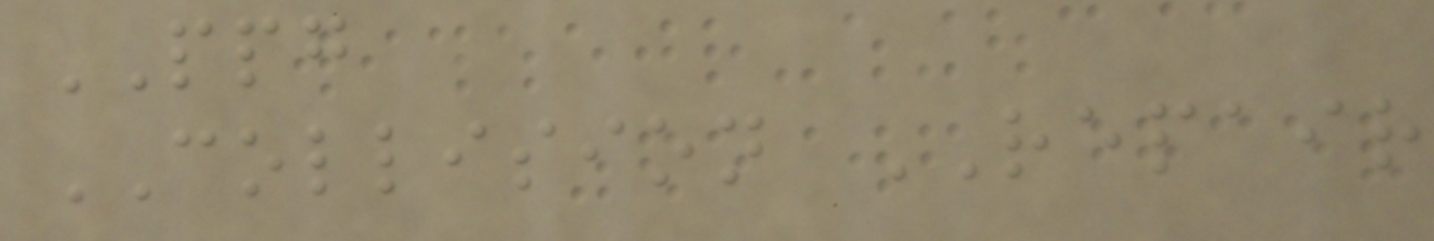PPG
COLLISION REPAIR
